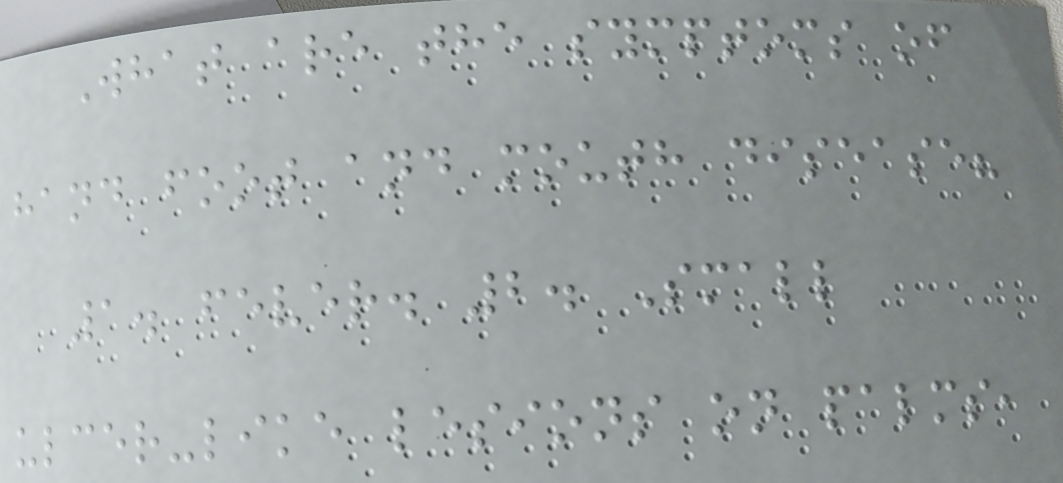What are the symptoms of
hand foot and mouth disease?
1. fever. 2. Small
ulcer-like lesions on palms,
